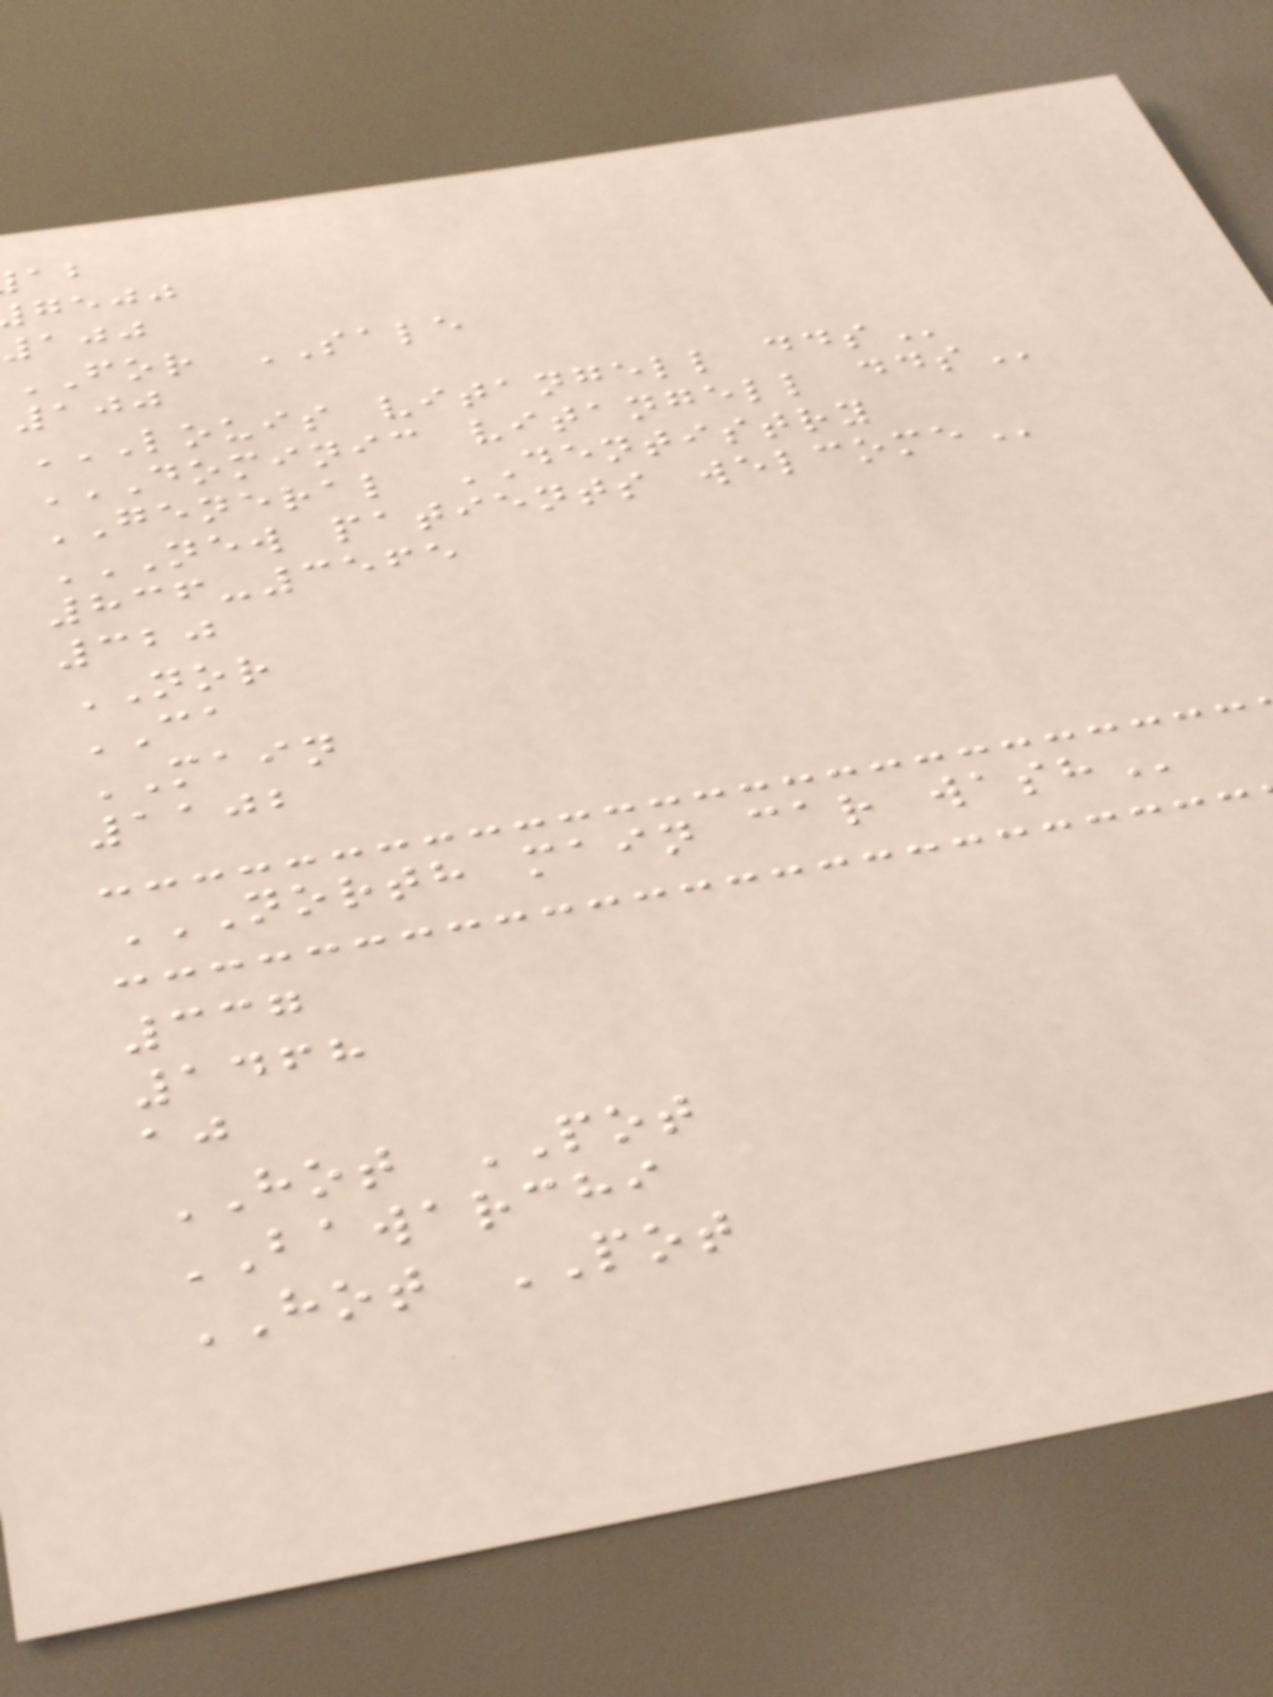gejj
100
FOR SALE
100
LOUIS VITANGELL DDS
DOMINIC VITANGELL DDS
GENERAL DENTISTRY
NEW PATIENTS WELCOME
836-3565
320
NOR
CA
MAIN
1102
NORTH MAIN CAR WASH
337
1468
aj
HOT POT
BAWARCHI
HOT POT
